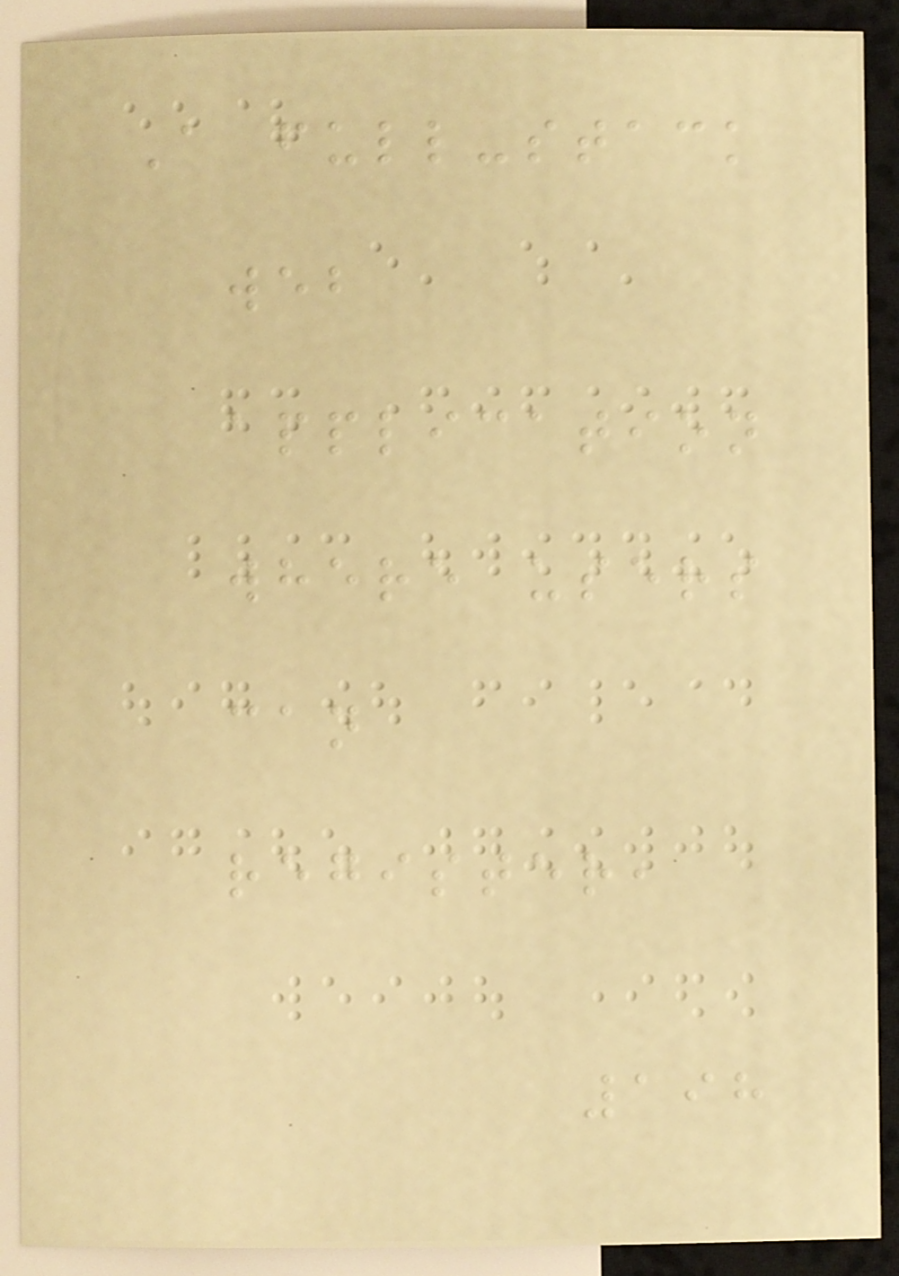A full-stack
web
application
where users
can
register,
198
